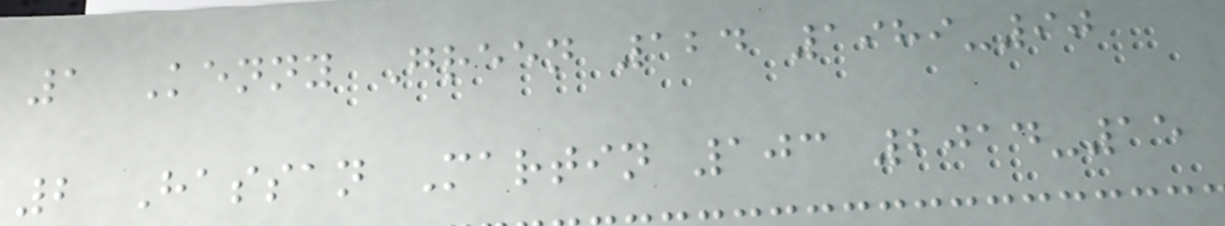1 Kenny Green 124 1989-90
2 Hassan Martin 103 2014-15
